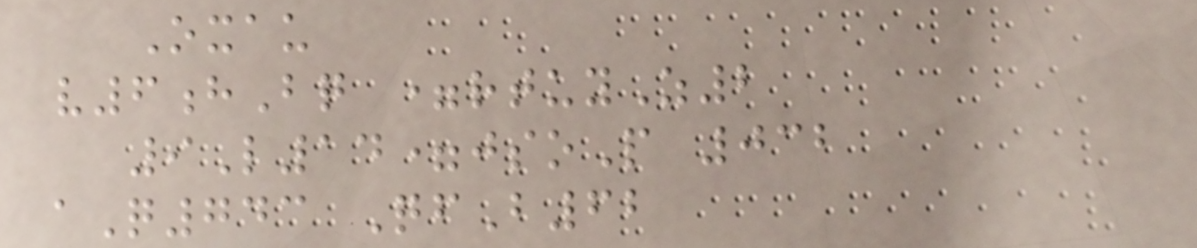Oxau
v6hBq =rtuyZ2
9L14=jsoP 032
aQ743 QfB62
